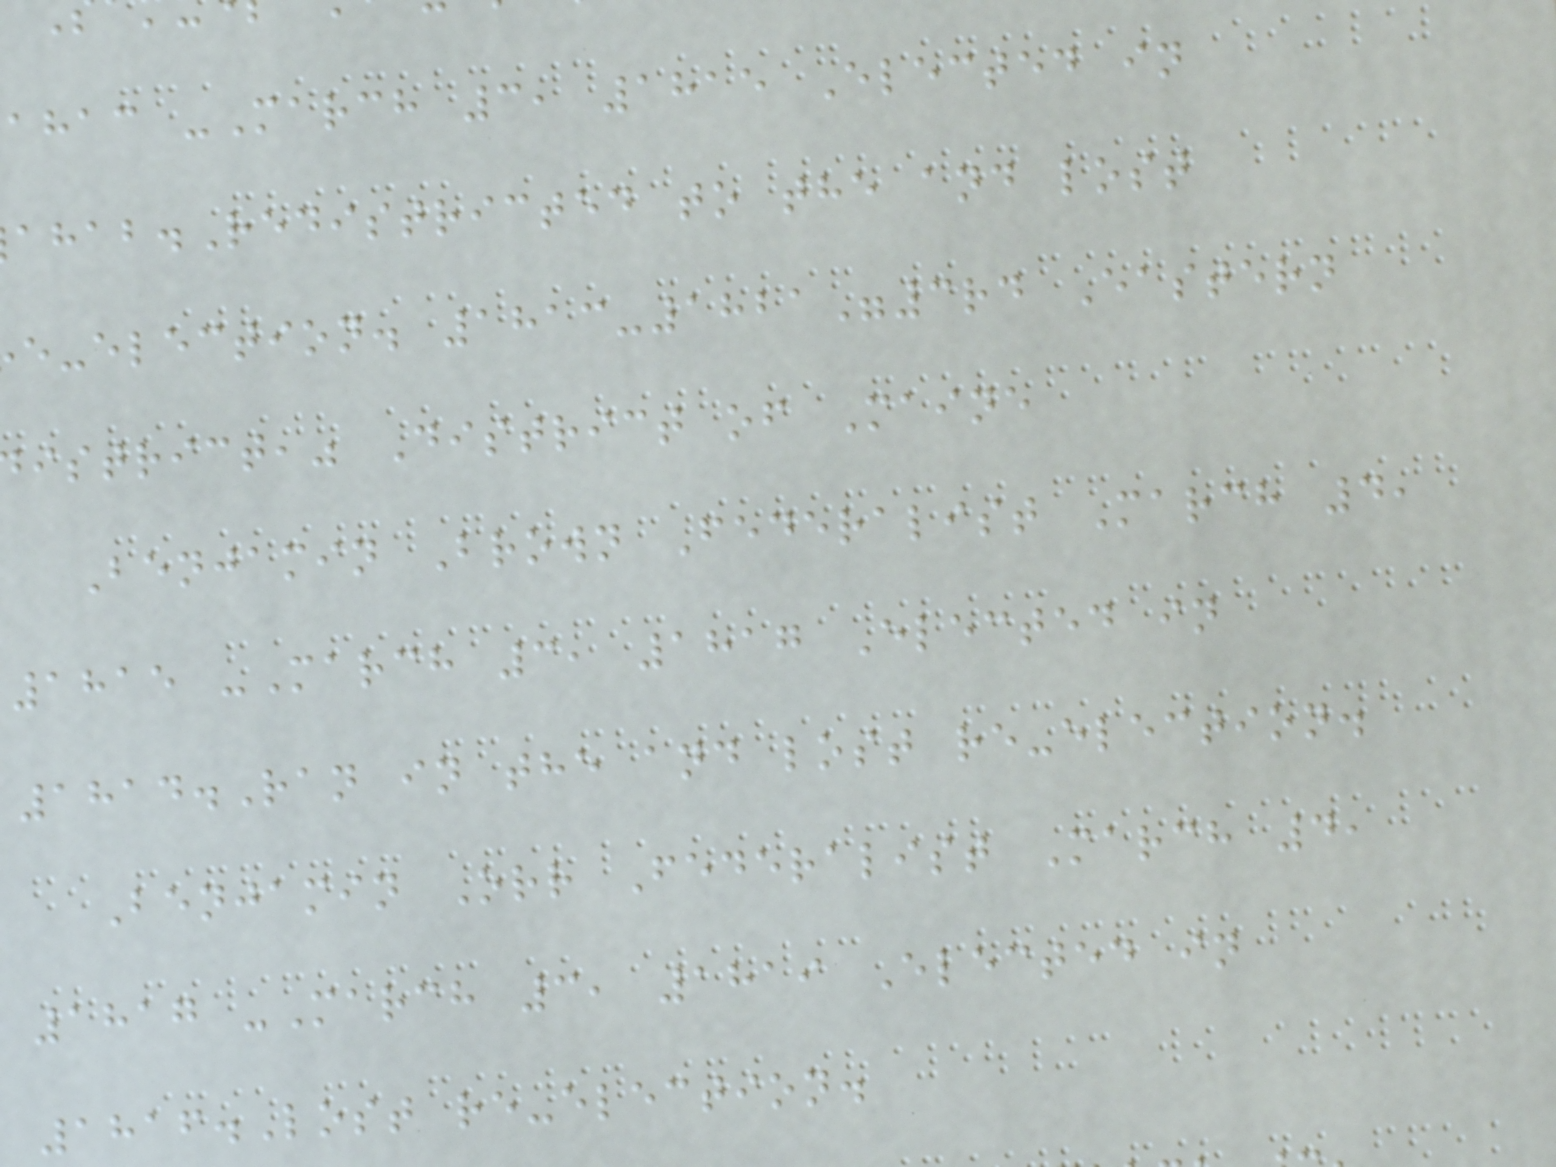ahac -March 3, 1815 Elected in
.Redistricted to the and lost
e-election. 1813-1821"3rd Eastern
istrict," District of Maine
Benjamin Brown Federalist March 4,
1815 -March 3, 1817 Elected in
1814.Ran in the and lost re-election.
Benjamin Orr Federalist March 4,
1817 -March 3, 1819 Elected in
1816.Lost re-election.
